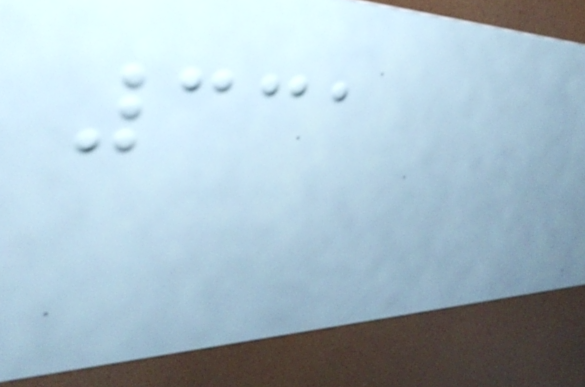331
